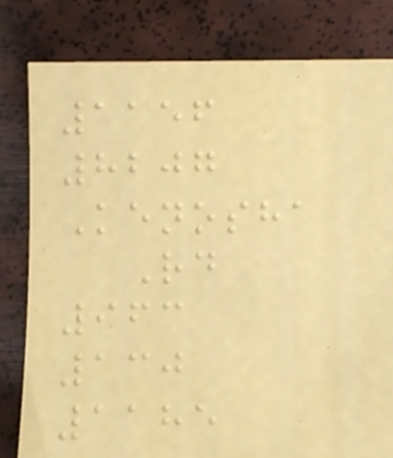1156
8207
Kenosha
Rd
963
130
1185
